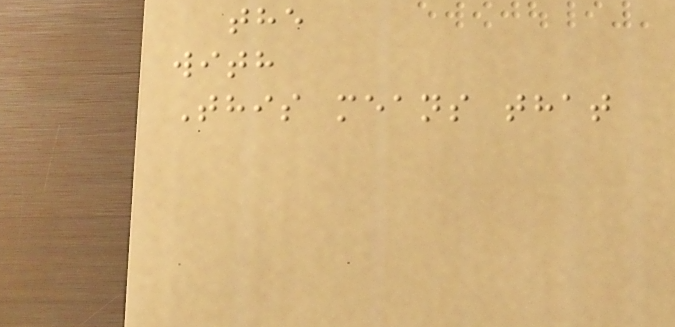the
with
This means that
